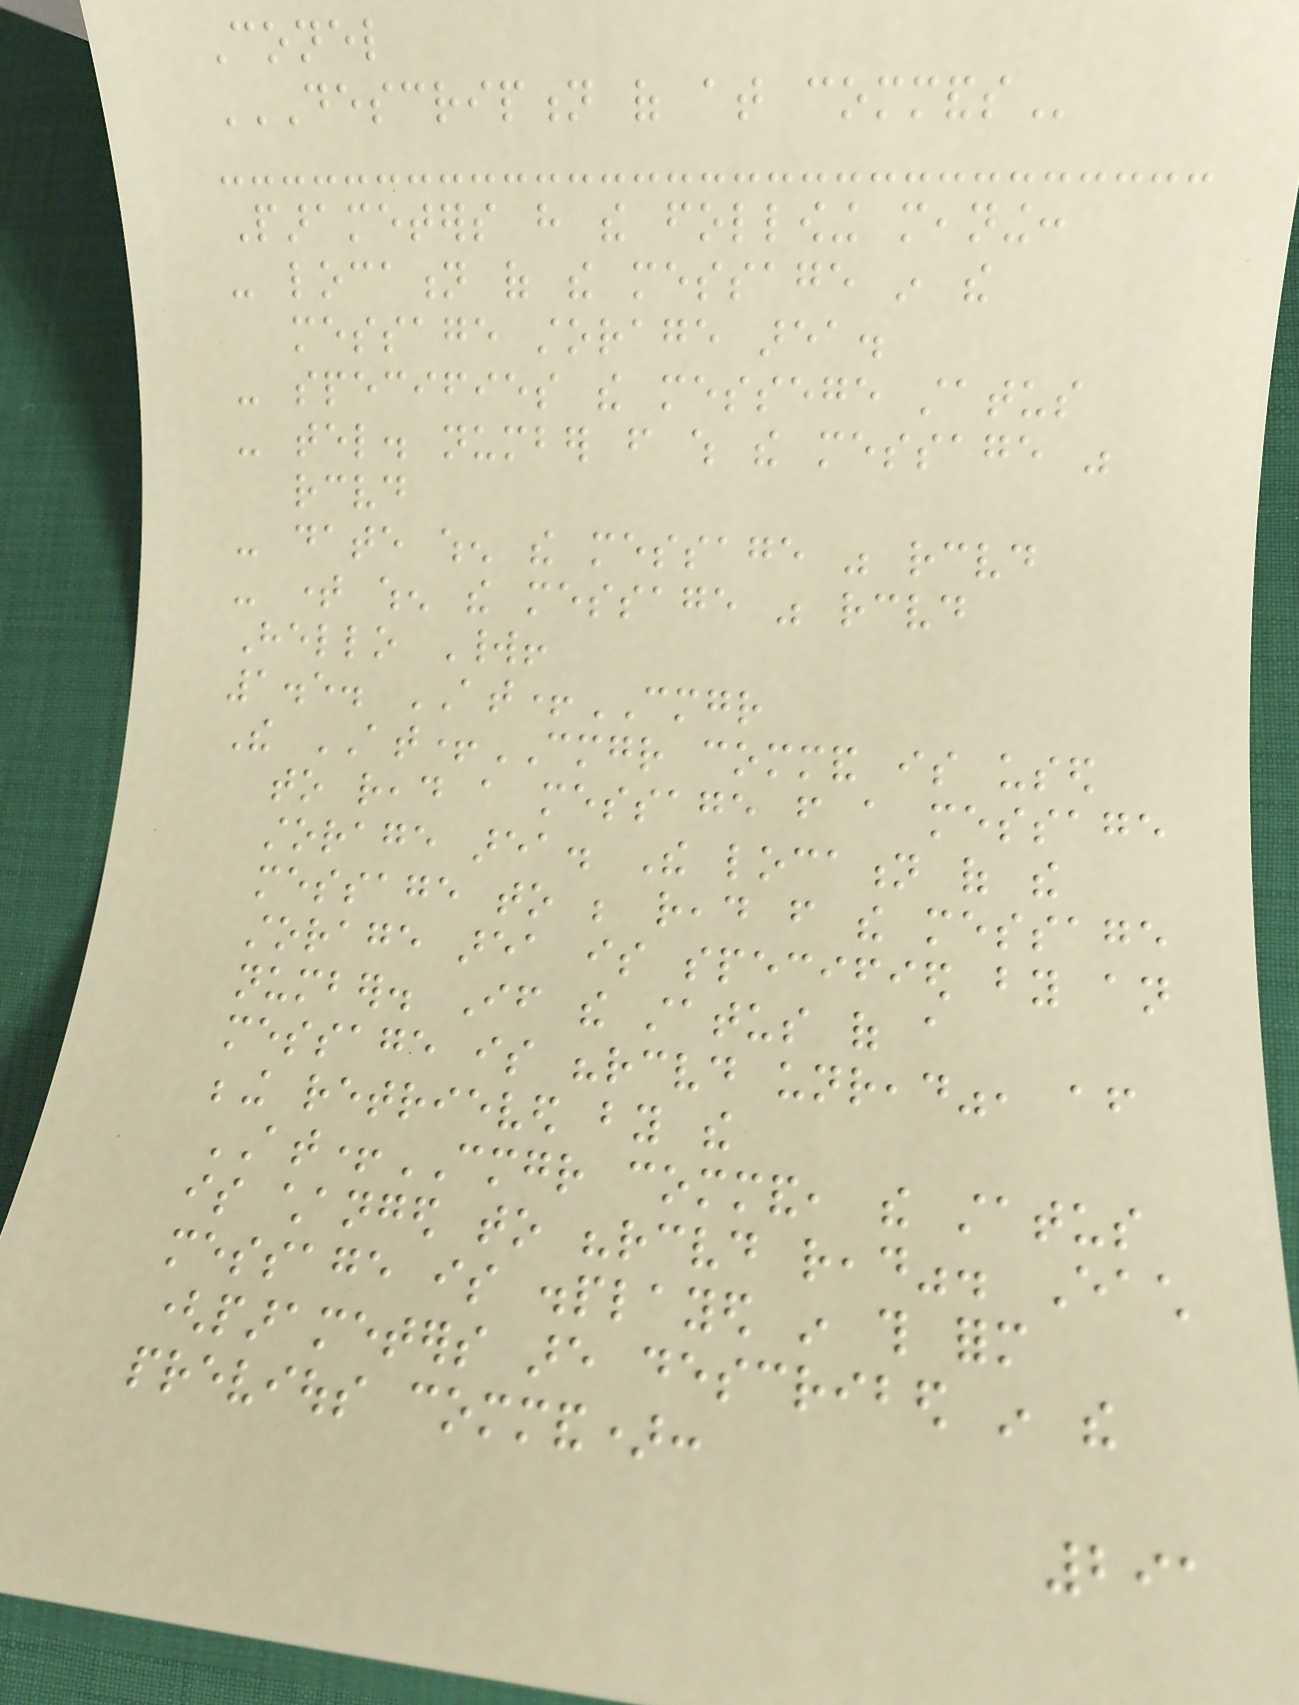Conel
DESCRIPTION OF AT COMMANDS
Parameters have the following meaning:
- location of the message in the
message storage area.
- specifies the messege status
- tel. number from which the message was
received
- date when the message was received
- time when the message was received
Hello World!
1.5. AT+CMGR
The AT+CMGR command is used
to read a message from a message
storage area. The location of the
message to be read from the message
storage area is specified by an
number. If the status of a
message is "received unread", after
being retrieved by the
AT+CMGR command, the status
is changed to "received read". Each
message is displayed in this form
(parameters are described in the
previous command):
291
